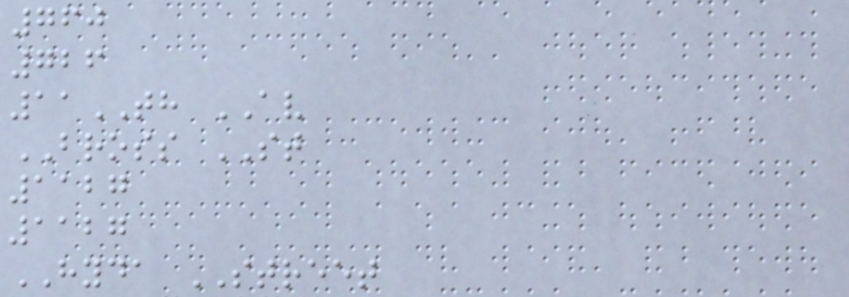760
726
11TH AV
BROSS ST
1127
1127
HYDA STREET
